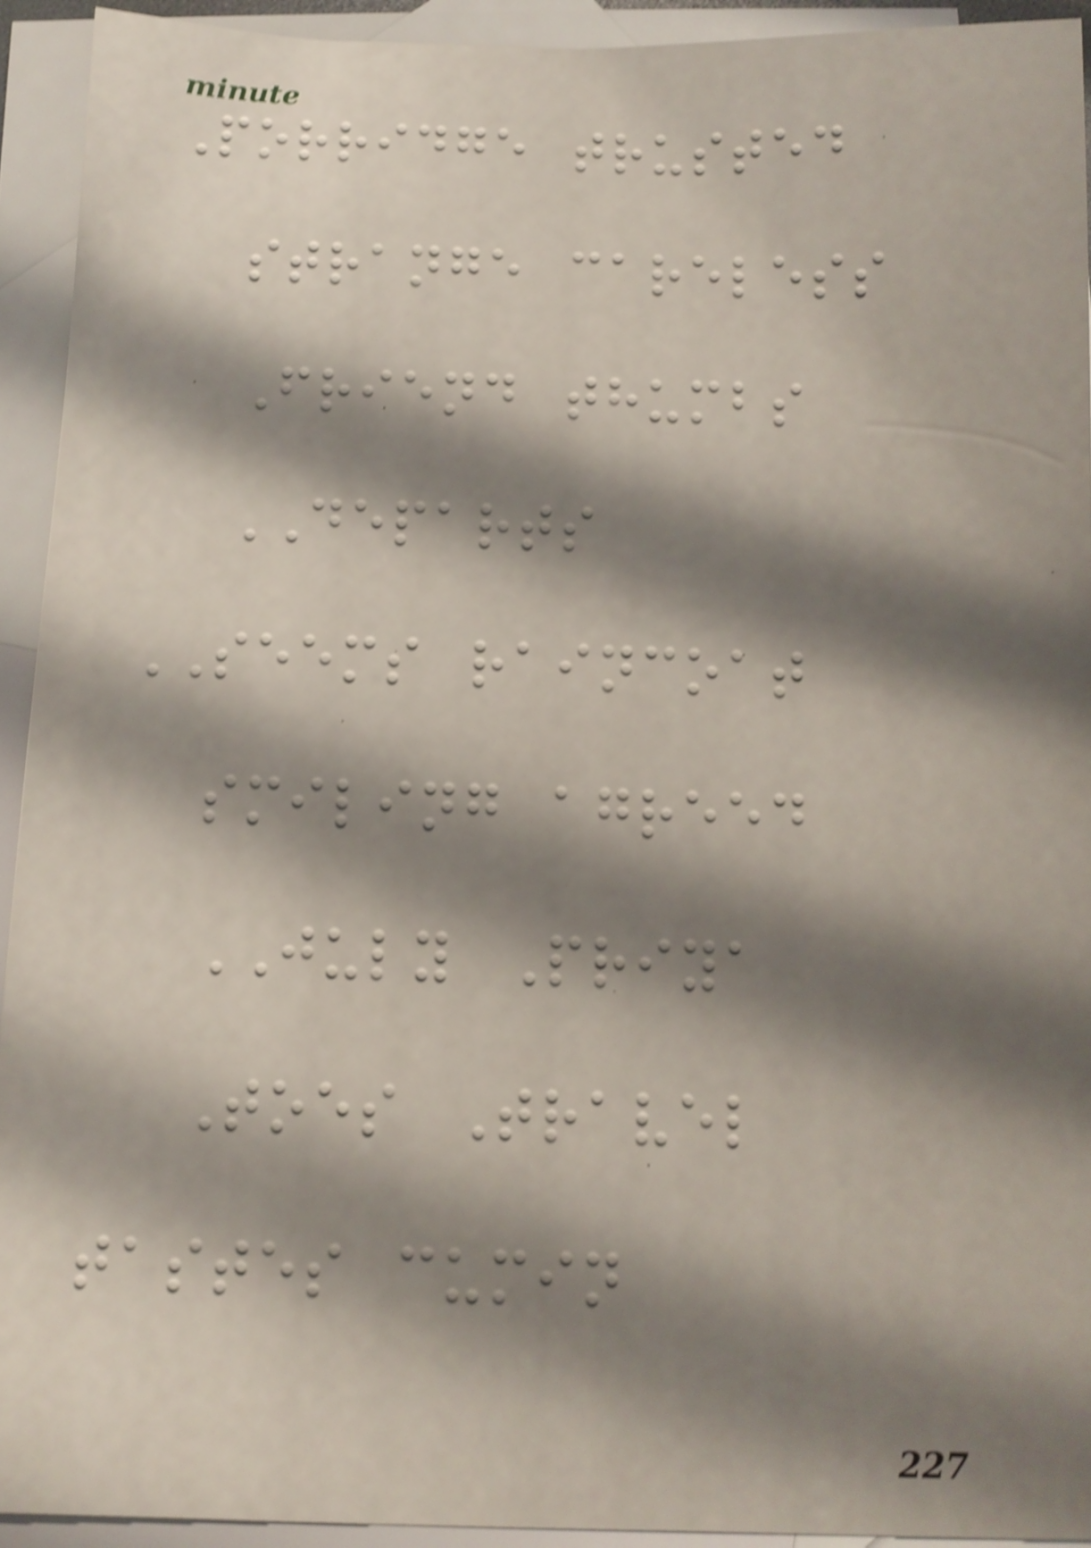Porridge trusted
strange careless
Friend thumbs
DEPARTS
SEEMS raincoat
smiling agreed
JULY Priya
Toes Travel
tastes cumin
